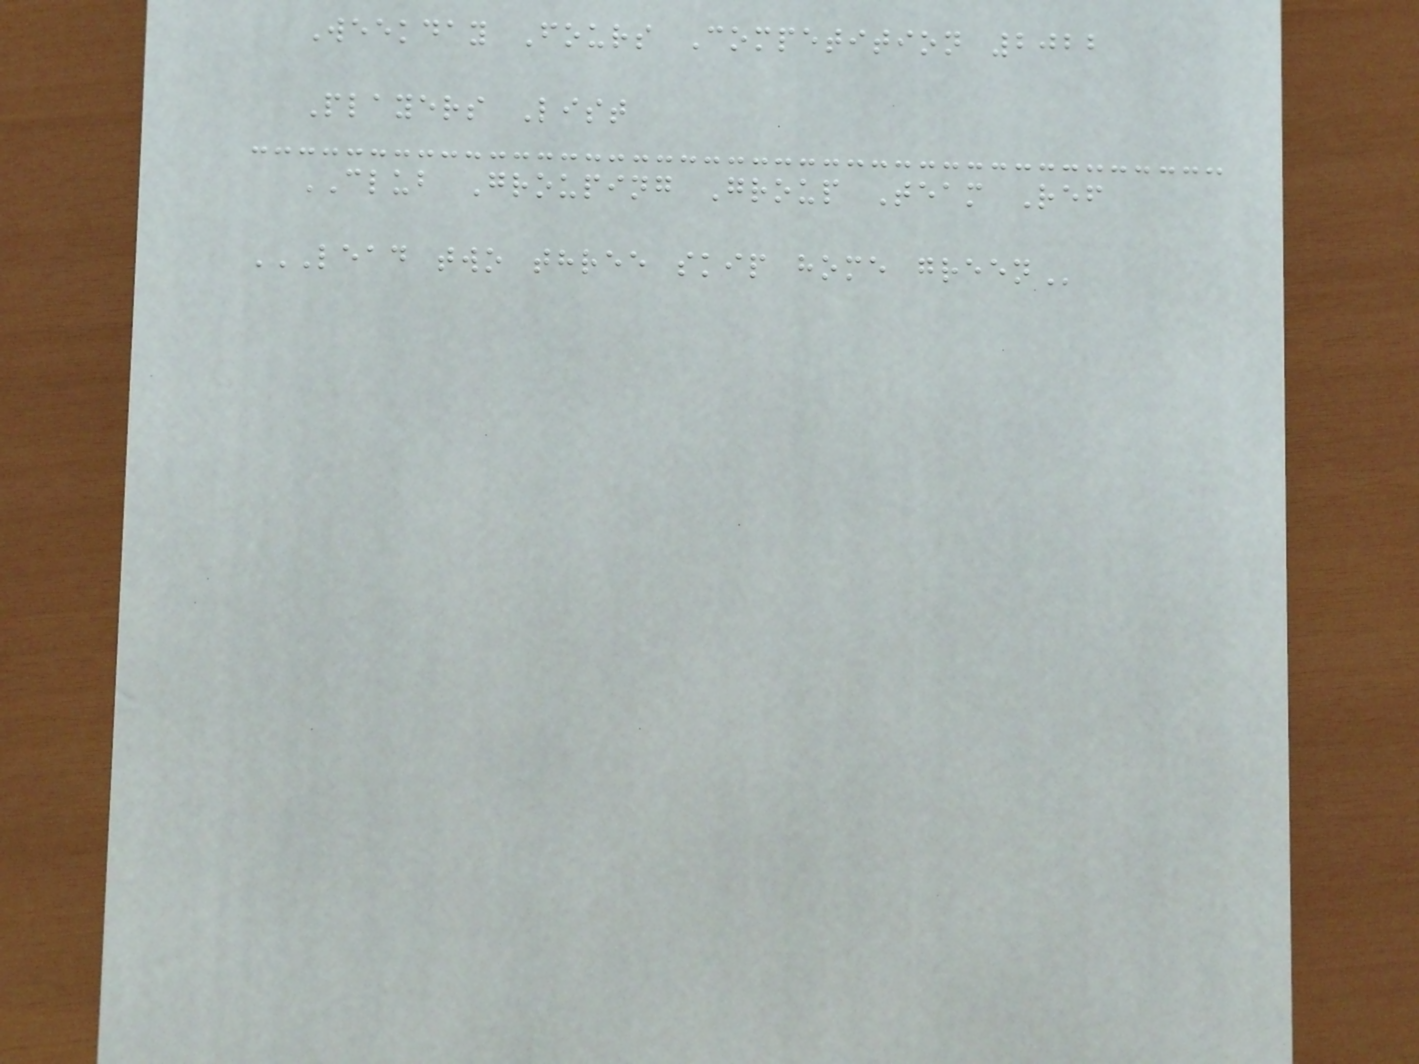Weekday Fours Competition 2022
Players List
CLUB Grouping Group Team Ref
LEAD TWO THREE SKIP HOME GREEN
